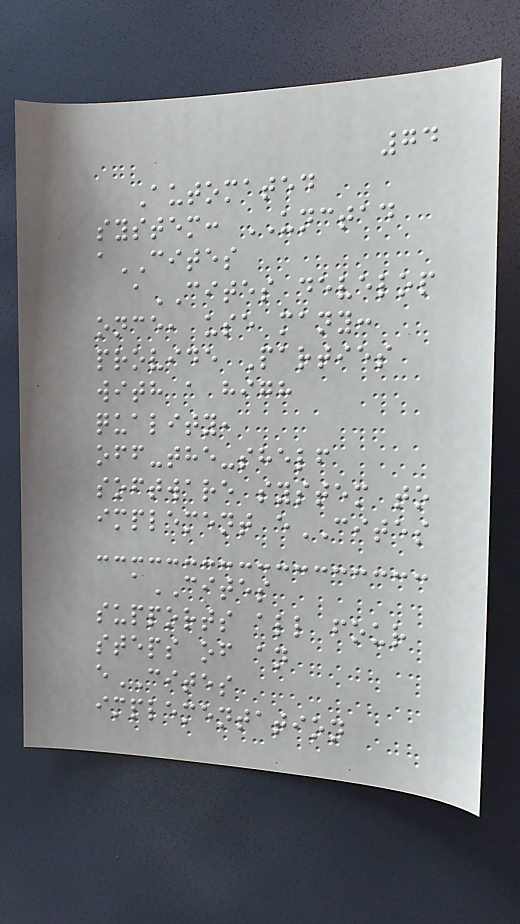74
Automated
system: UNCTAD
aCITES
aCITES develop
once, use many:
provide Parties
with a high
quality,
off-the-shelf
software system to
implement eCITES
aCITES
supports all four
steps of an
eCITES
implementation
